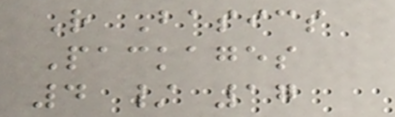R Basics
Packages
4 / 17
